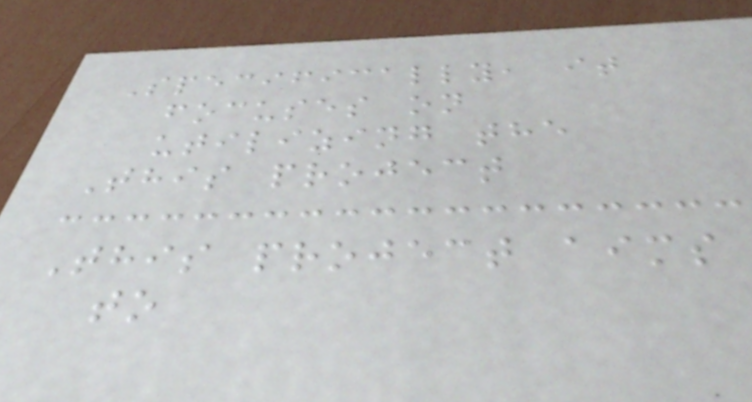Specifically, it
focuses on
utilizing the
This project
This project aims
to
